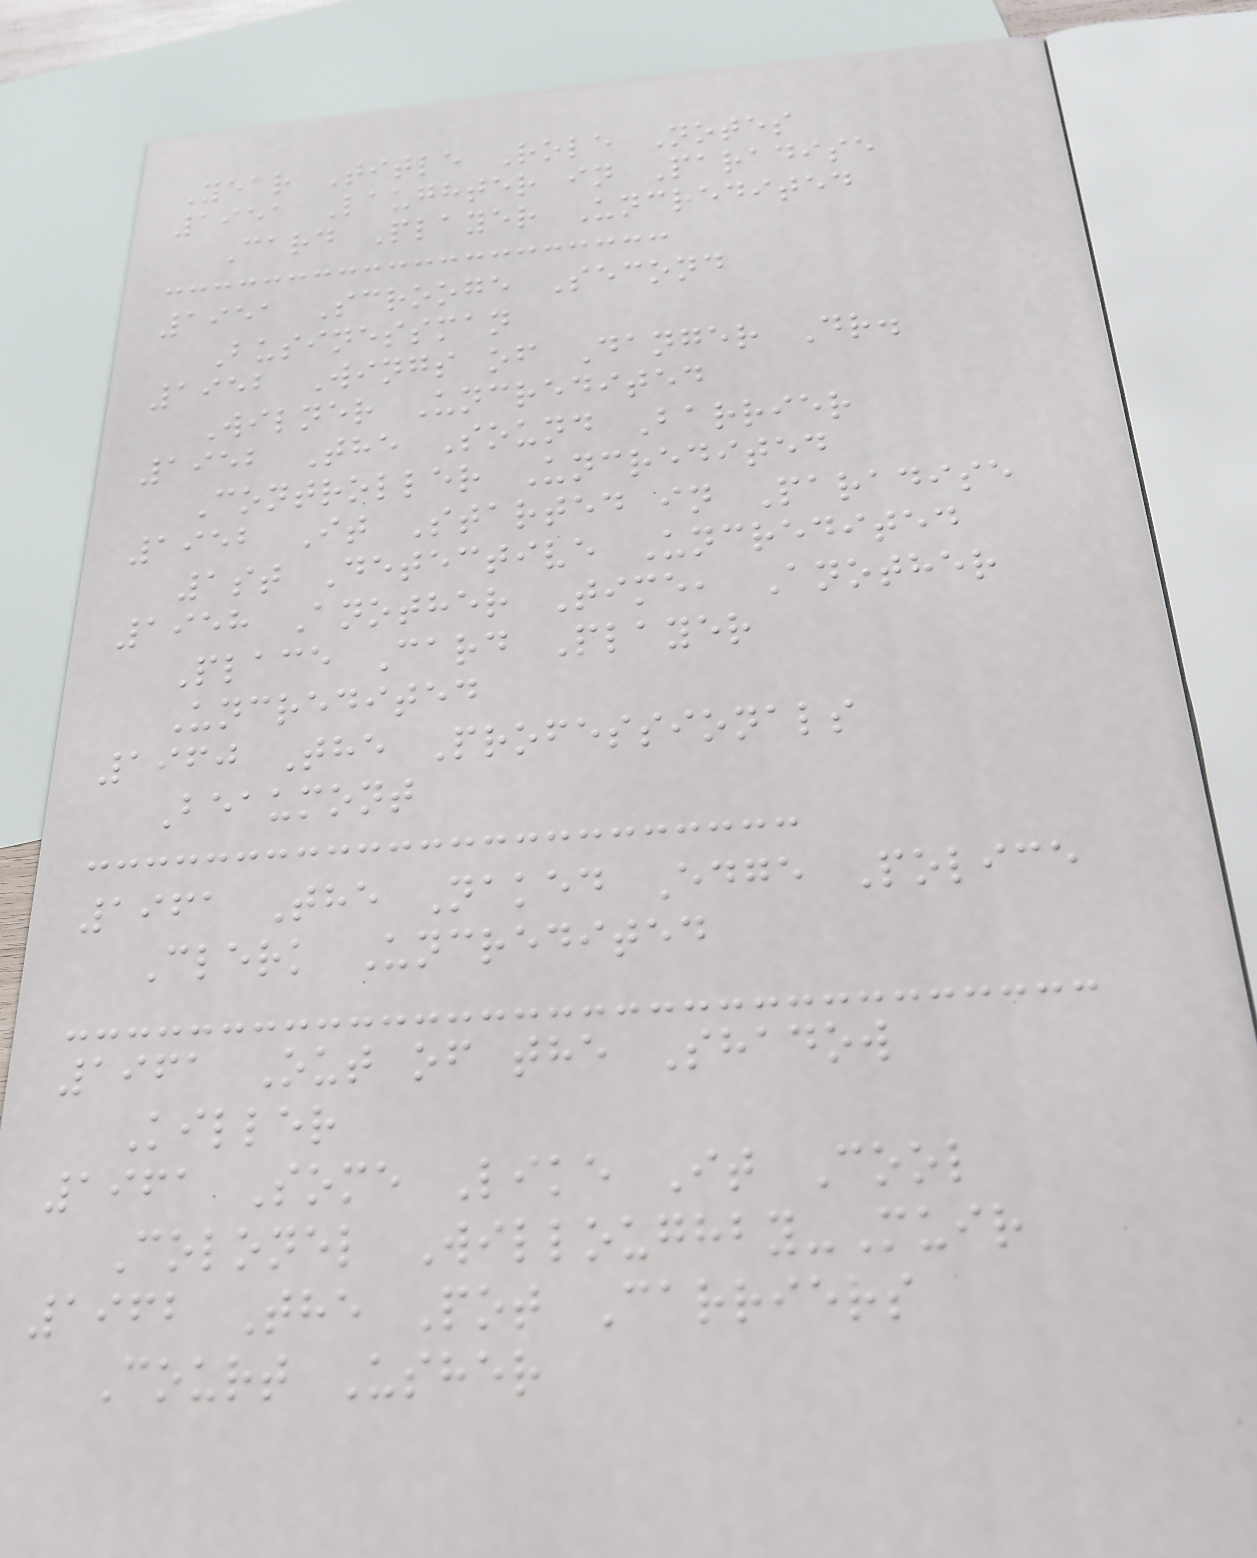Year Title Role Notes
1951 Laughter in Paradise
Card Player Uncredited
1951 Scrooge Second
Businessman
1952 Wings of Danger Dr.
Wilner Uncredited
1952 The Sound Barrier
Controller Uncredited
1952 It Started in Paradise
1st Detective Uncredited
1958 Another Time, Another
Place Card Player
Uncredited
1960 The Professionals
Beaumont
1961 The Naked Edge Police
Clerk Uncredited
1961 Out of the Shadow
Killer
1961 Some Like It Cool
Colonel Willoughby-Muir
1962 The Pot Carriers
Court Usher
